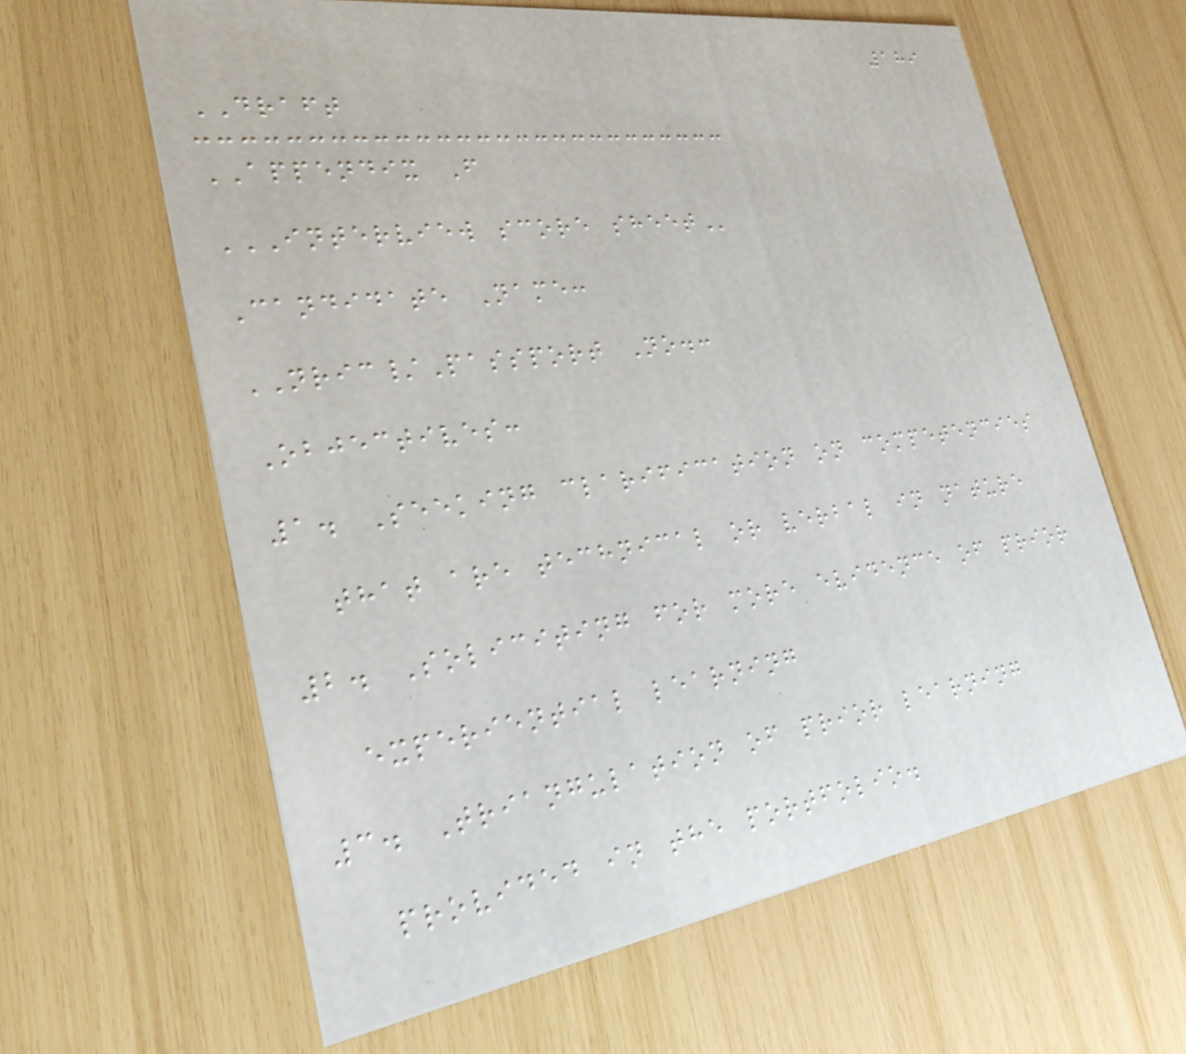189
DRAFT
APPENDIX F
INTERVIEW SCORE SHEET
Candidate Name:
NRIC/Passport No.:
Objectives:
1. Seeking clarification on competencies
that are technical or verbal in nature
2. Soliciting for more evidence of prior
experiential learning
3. Triangulation of prior learning
provided in the portfolio.
